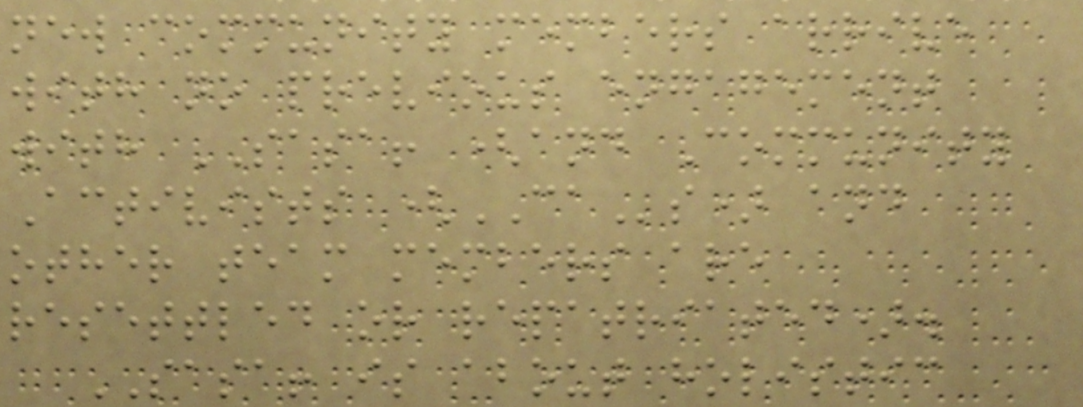new community members arrive
with no previous engagement
with SASA! (and Community
Activists (CAs) and
other team members are
resettled or repatriated).
SASA! is about holistic
